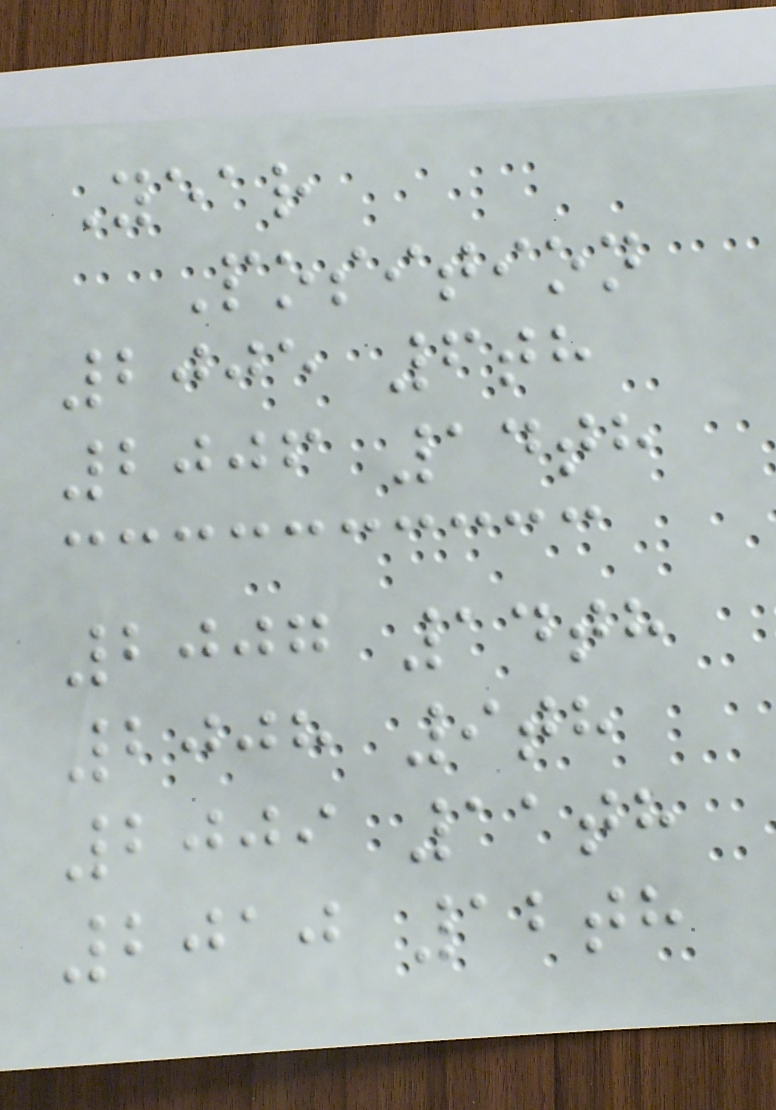Year
Position
2005 6th
2006 14th
2007 14th
2008 9th
2009 11th
2010 12th
